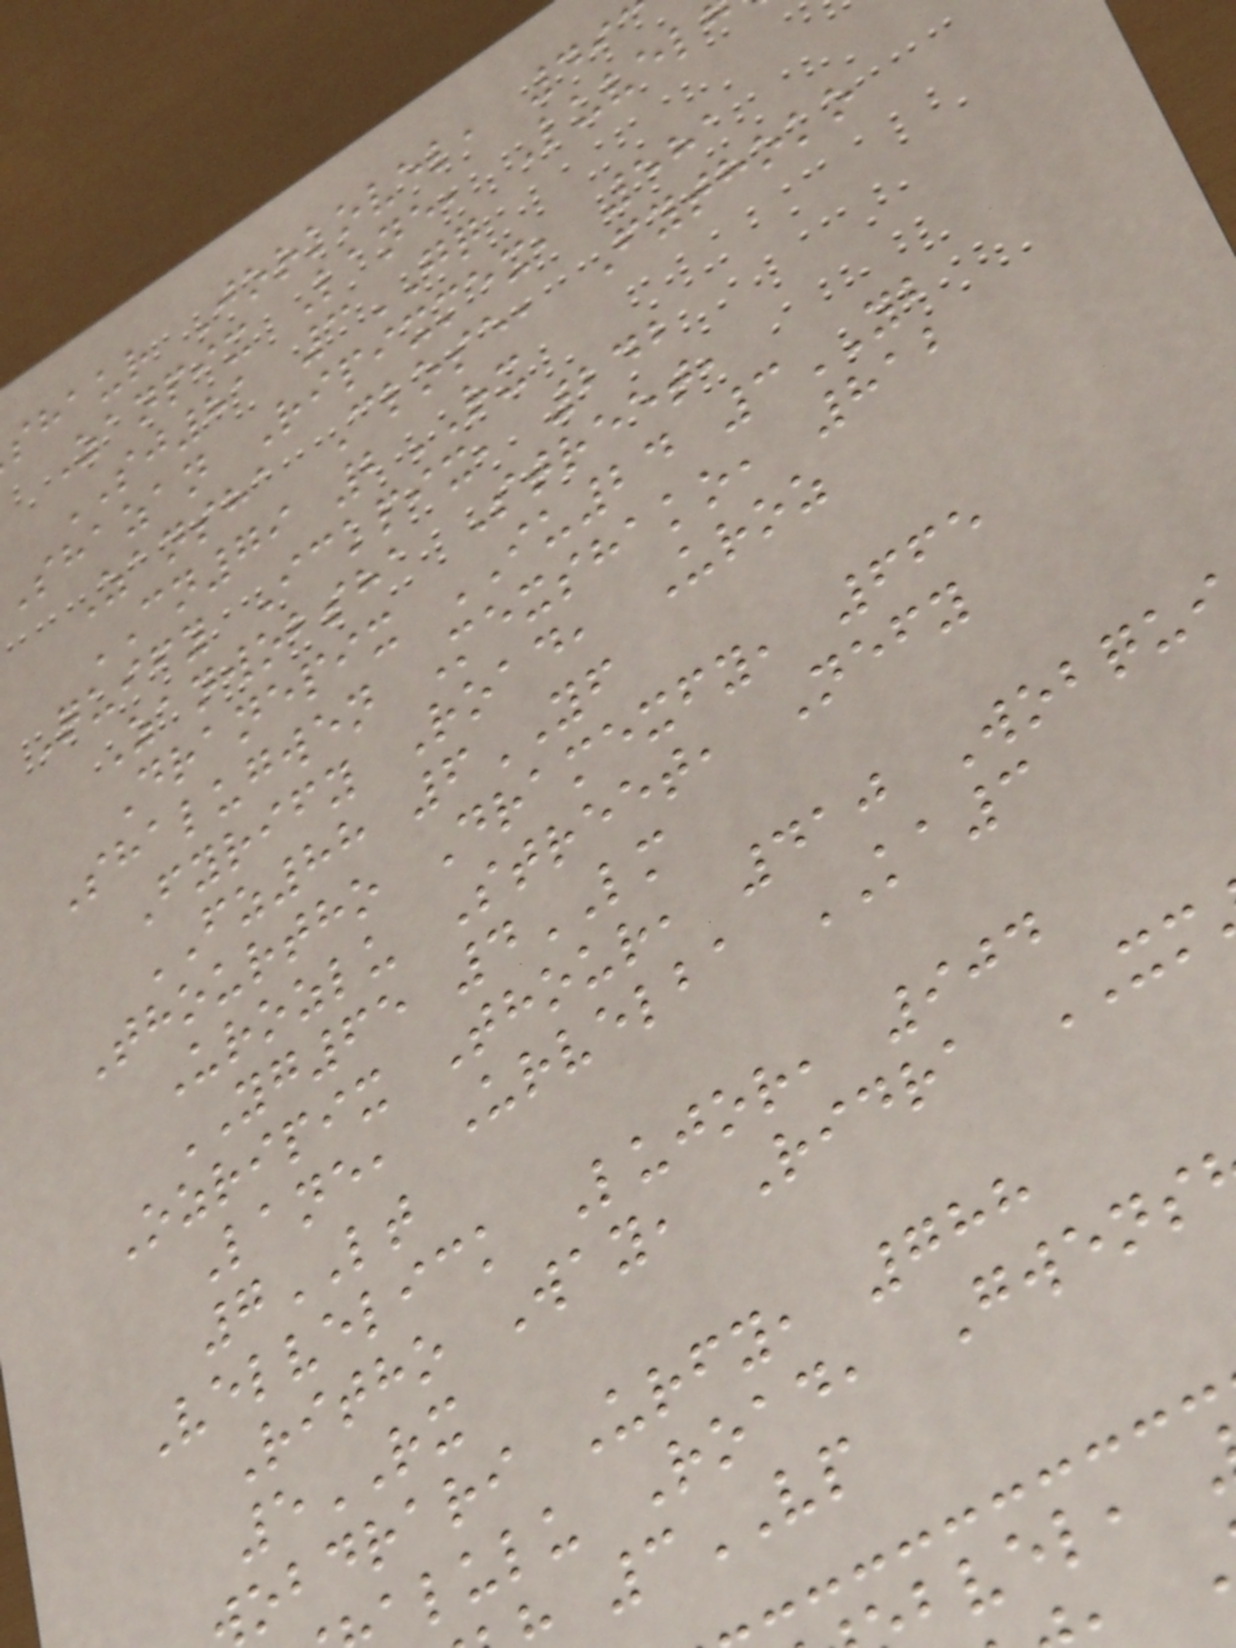shaur Jorkovel, 49
Zanpix Lane, Luvel
SJ81 3GQ
Shazan Ripixmex, 581
Zansha Close, Fythoko
CN79 2RX
Quify Ickpix, 242
Zanwobsha Street,
Dranepix IU24 3YB
Shalugwen Mexshako, 812
Fyrify Road, Uroz
FZ88 6YF
Thourtho Dramexfy, 665
Urozlu Street, Nefy
YG65 4LM
Ozripix Thour, 410 Wobqui
Lane, Urvelba KA3
7LT
Velvelick Lujor, 904
Ritho Way, Ridra XM
5RX
obdrari Urfy, 788
alulu Road, Gwens
3VP
